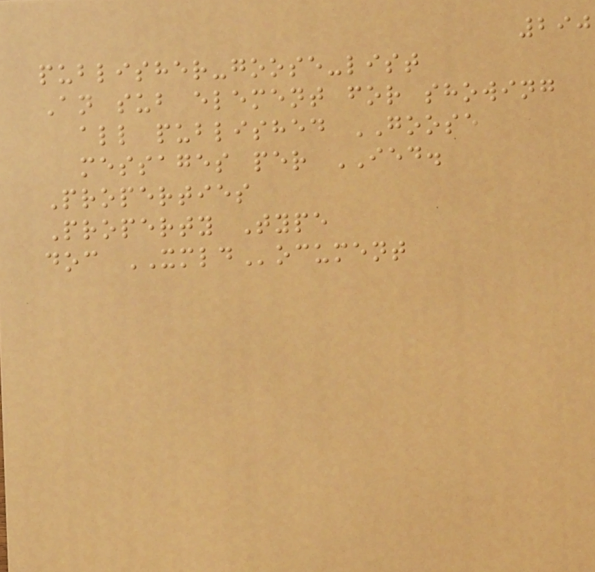290
publisher-goose-list
An sub element for showing
all published GOOSE
messages per IED.
Properties
Property Type
doc XMLDocument
